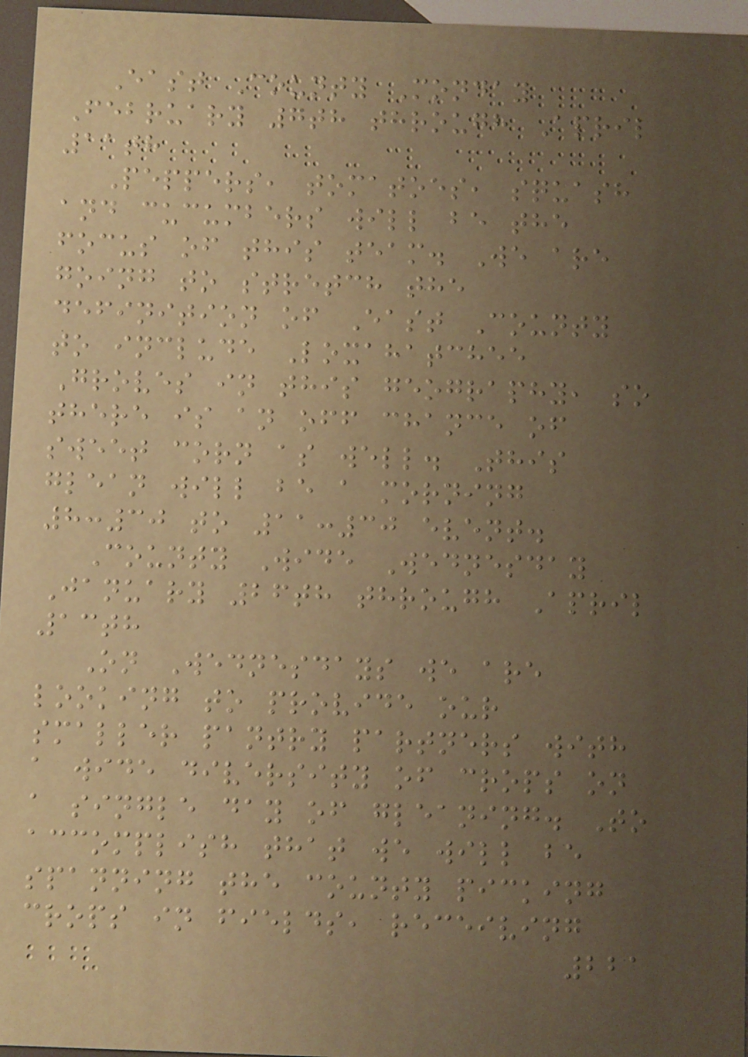East County Monday
February 7th through April
11th
Peppers, tomatoes, squash
and cucumbers will be the
focus of this team. We are
going to stretch the
definition of East County
to include Loxahatchee
Groves in this geography, so
there is an off chance of
sweet corn as well. This
glean will be a morning
8:30 to 11:30 event.
County Wide Wednesday
January 26th through April
13th
On Wednesdays we are
looking to provide our
smaller pantry partners with
a wide diversity of crops on
a single day of gleaning. To
accomplish that we will be
spanning the county picking
crops in fields, receiving
221
